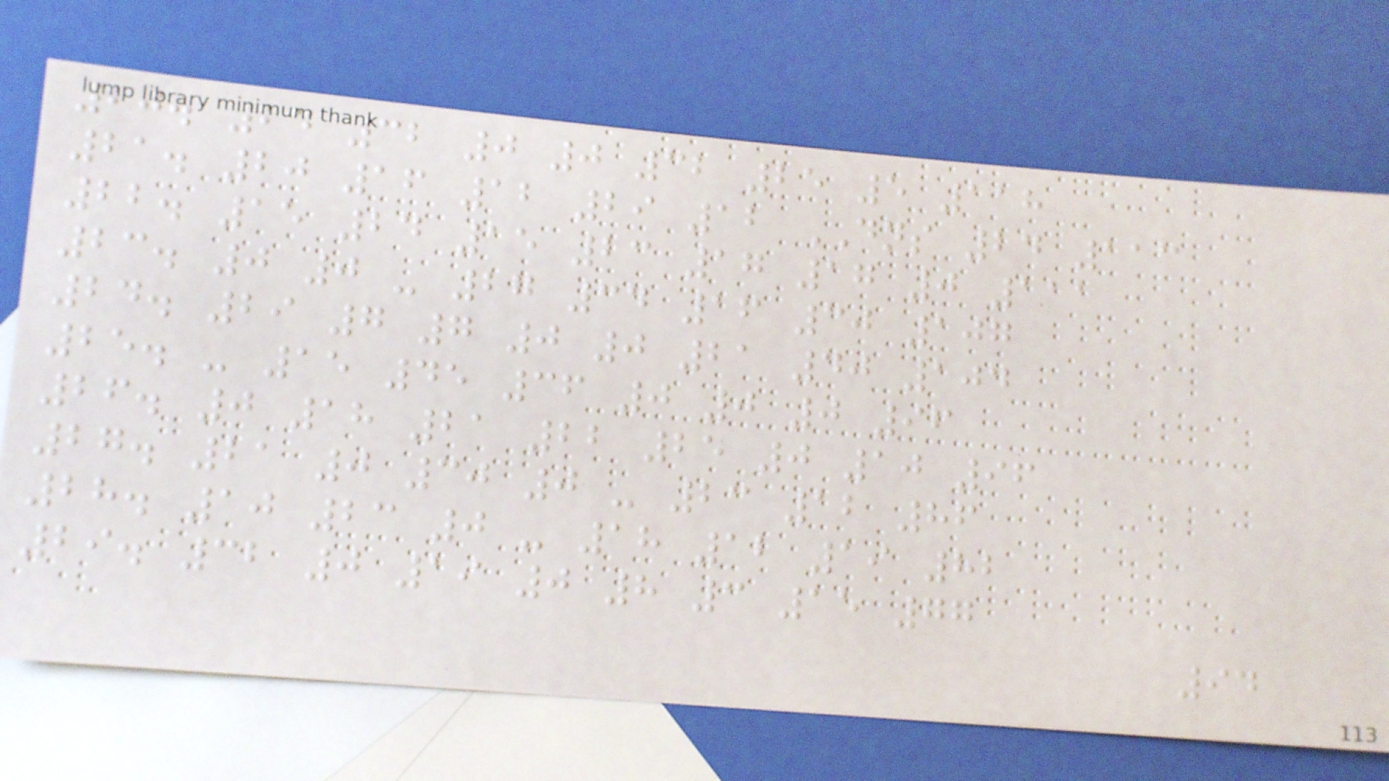20. 24 32 0 0 32 25 5 118
21. 20 16 12 29 12 DNS 24 113
22. 15 24 15 23 17 17 0 111
23. 0 0 - 27 34 16 30 107
24. 29 7 7 0 0 21 40 104
25. - 15 45 36 0 0 0 96
26. 0 18 21 22 25 0 10 96
27. 21 0 30 0 - 23 12 86
28. 10 23 0 - 18 12 19 82
29. 32 0 19 0 8 3 15 77
94
